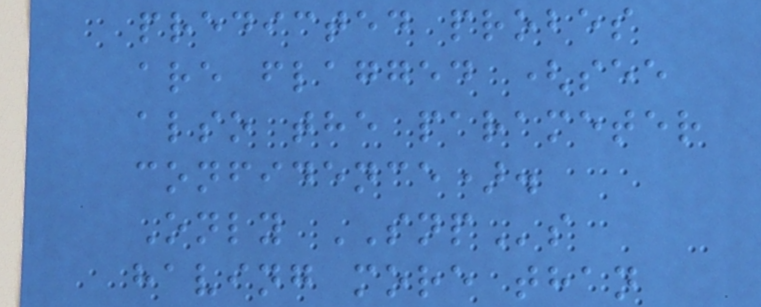predicted probes
are flagged (see
also the parameter
confidence).
Only SNPs
having more than
